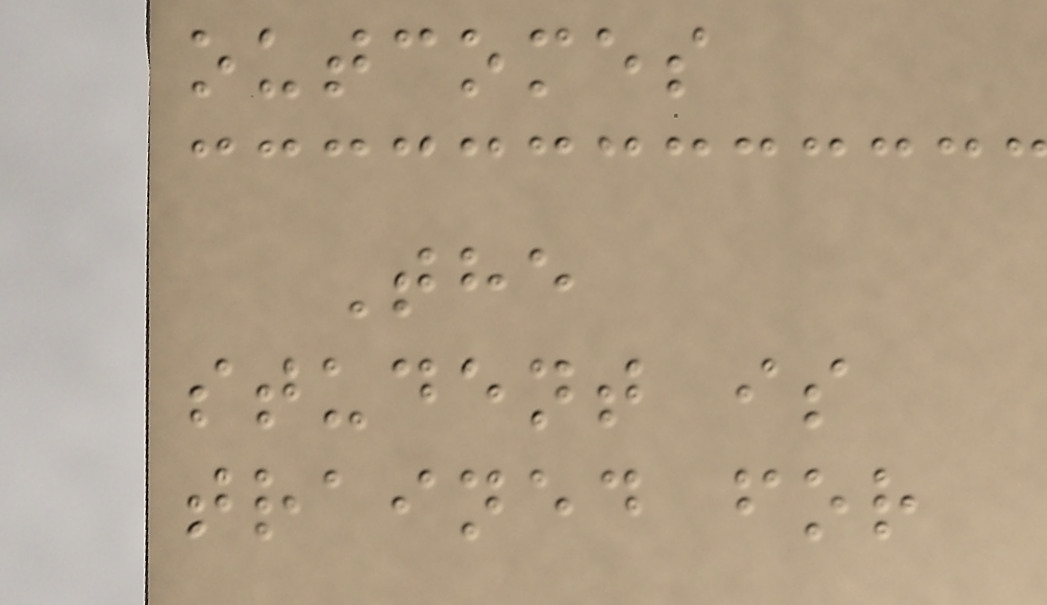outcomes
The
student is
trained for
